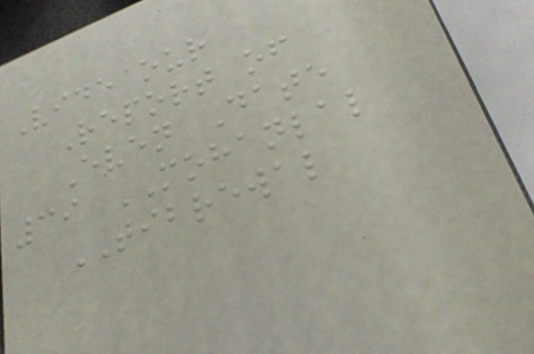Vide our
Report of
Even Date
39 MOHANLAL
TIBREWAL
